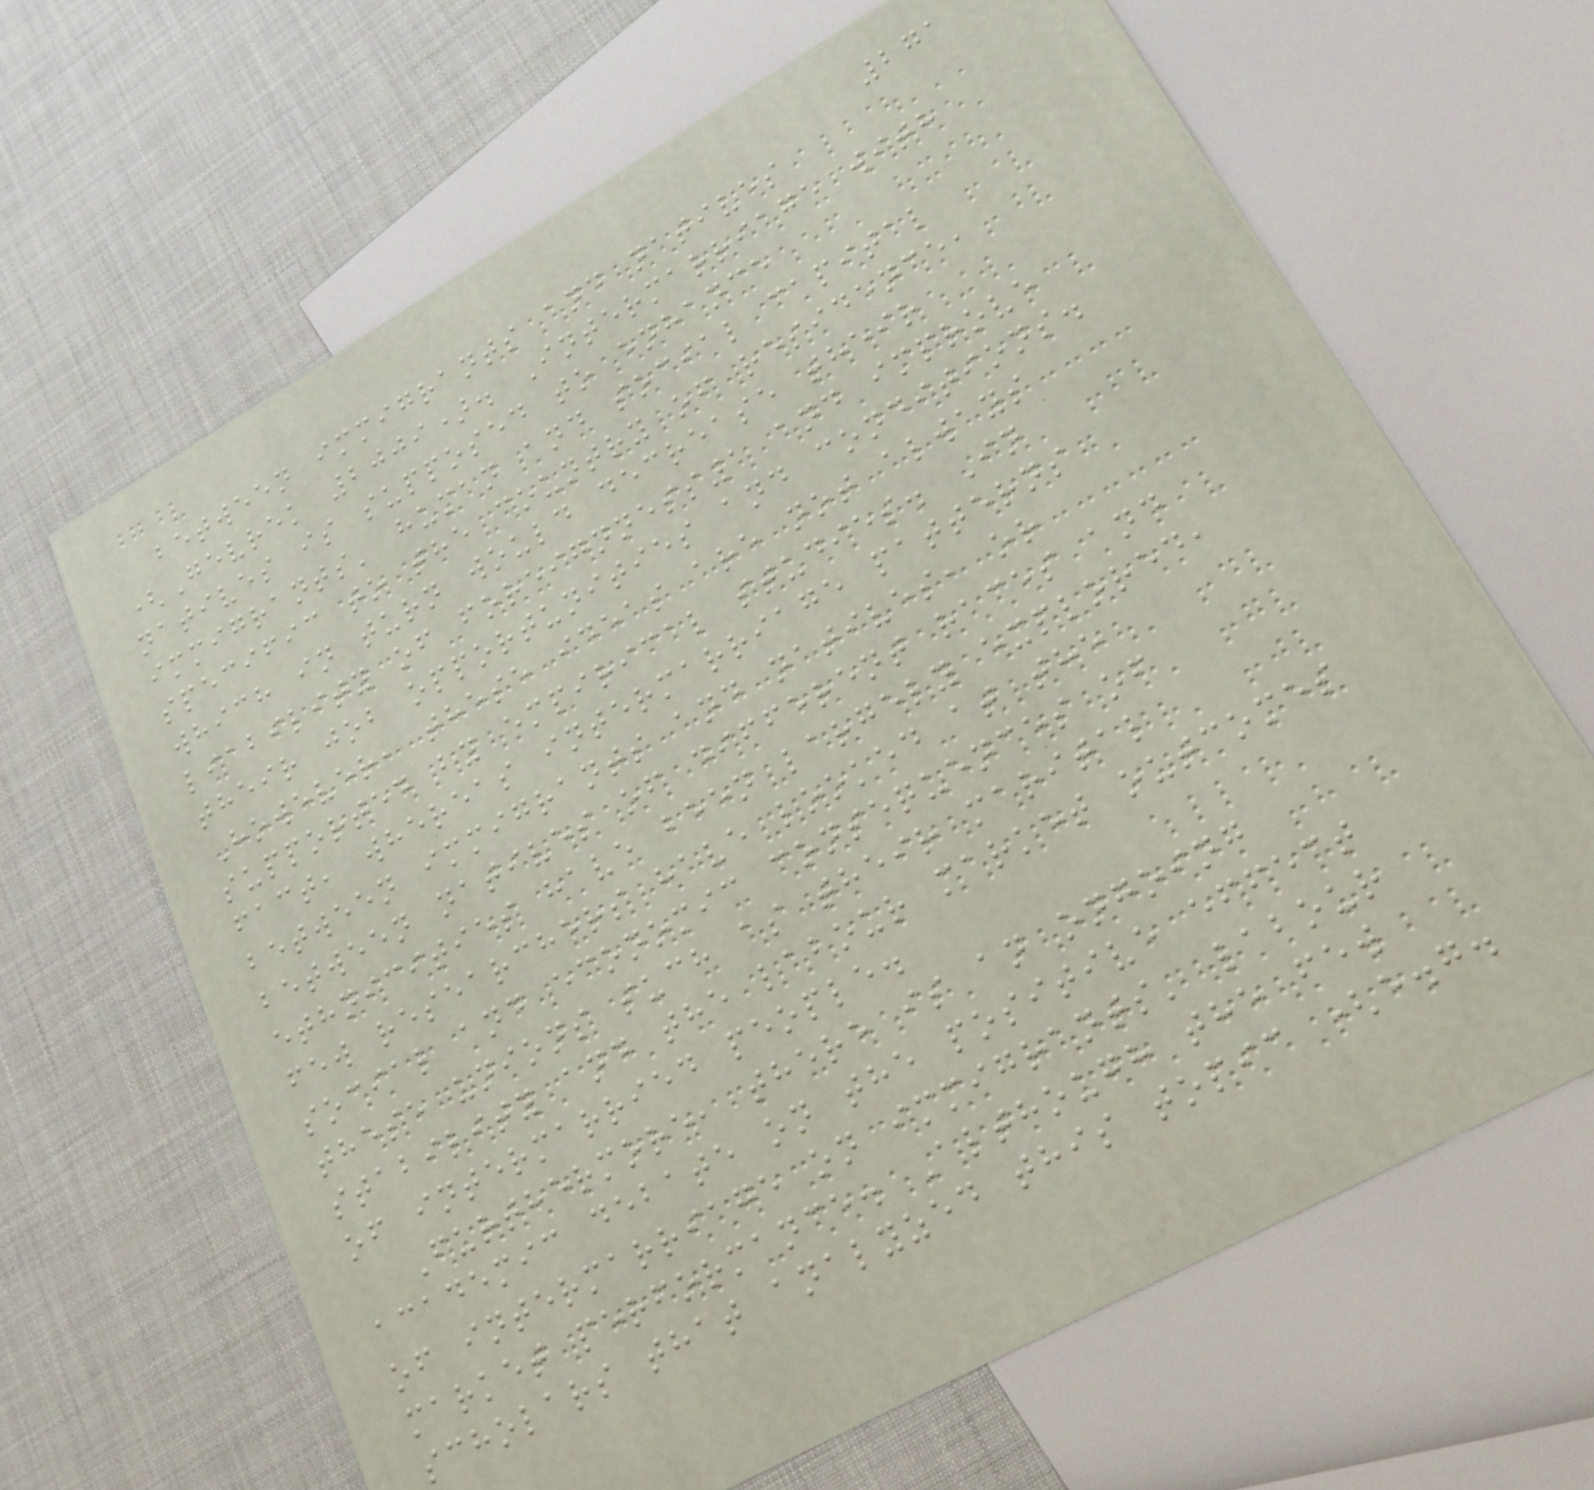271
between immigrants and natives
(Gevrek 2009). Intermarriage with
natives is supposed to enhance
immigrants' human and social capital
specific to the country of residence,
which in turn would decrease their
liability of foreignness1 and improve
their job opportunities and conditions.
However, these ideas are not always
supported by empirical studies. In
fact, whereas intermarriage patterns
between immigrants and natives, or
between natives of different races and
ethnicities have been largely explored,
few researchers have looked at the
social and economic consequences of
these unions such as their marital
stability and the labour market outcomes
of intermarried people.
Furthermore, there is an ongoing
academic debate on the positive effect
of intermarriage on immigrants' labour
market performance. Although the few
scholars that analyzed this topic (e.g.
